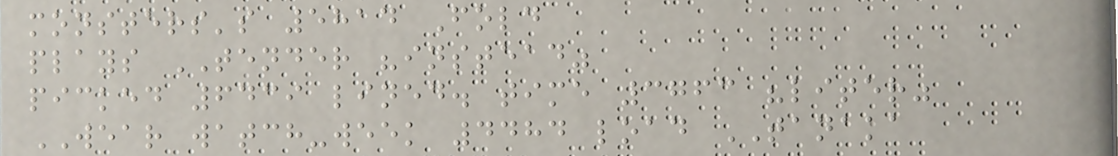monsters's 5814 Fold
plays TENDER "instead"
picked 6439 lined. time 3763 "liter"
WEAR watch-week 4484 load TANAKA
